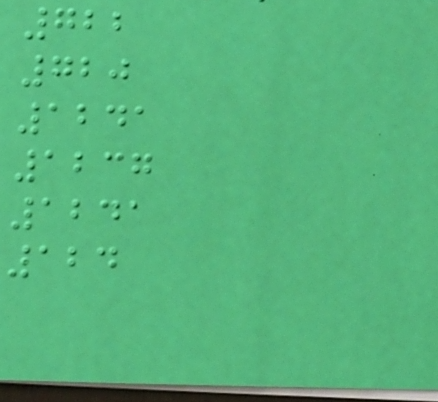722
720
1241
1237
1241
124
